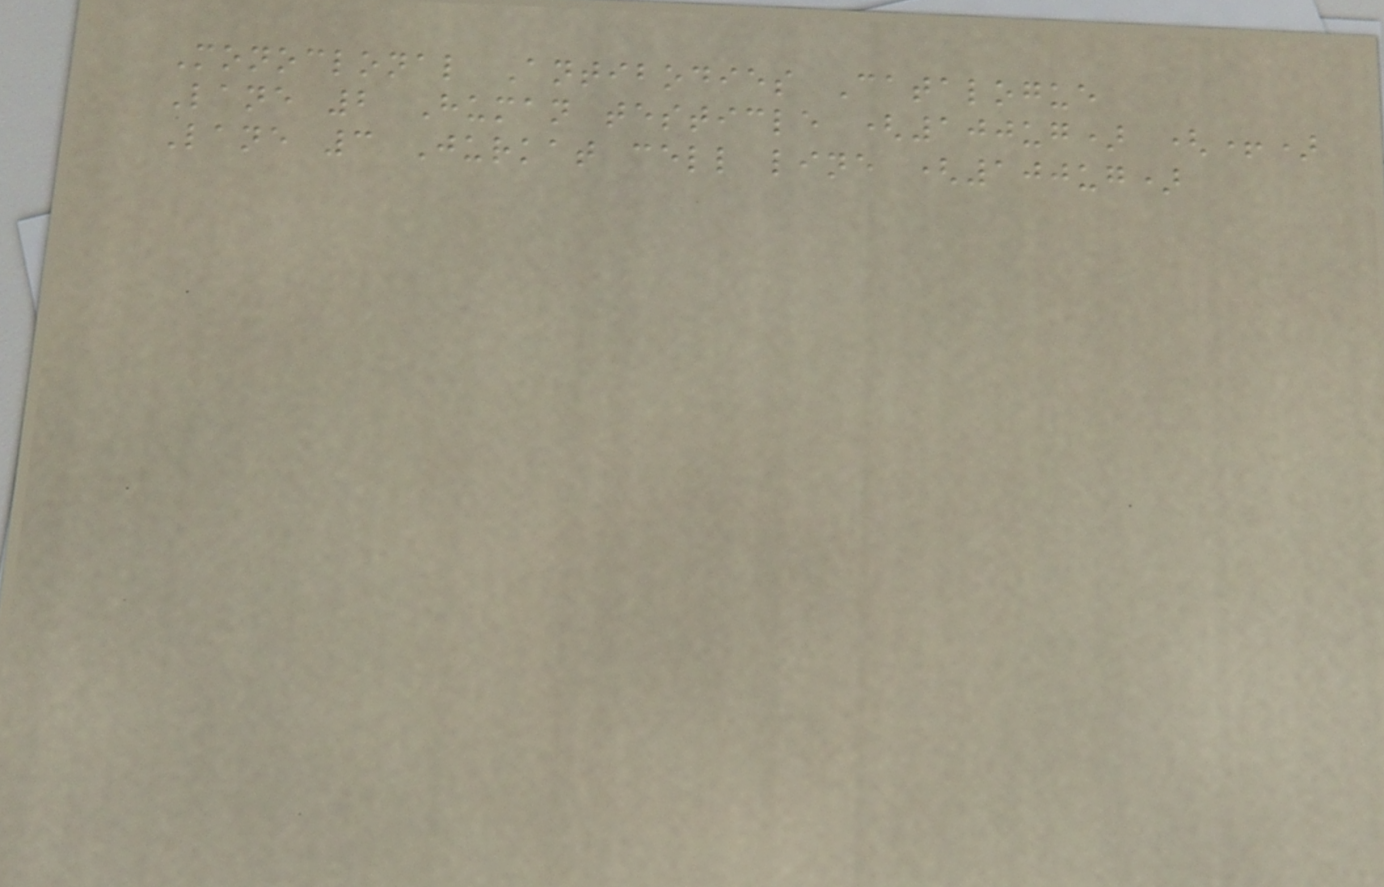Monoclonal Antibodies Catalogue
Lane 2 Human testicle (100ug) (+)
Lane 3 Jurkat cell line (100ug)
